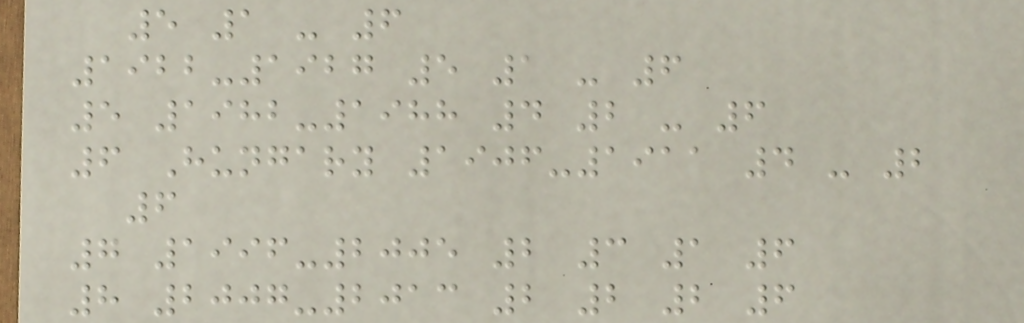5 1 - 6
1922-1927 5 1 - 6
5 1982-1988 4 2 - 6
6 Hungary 1906-1911 4 - 2
6
7 1996-2005 2 3 1 6
8 2007-2013 2 2 2 6
